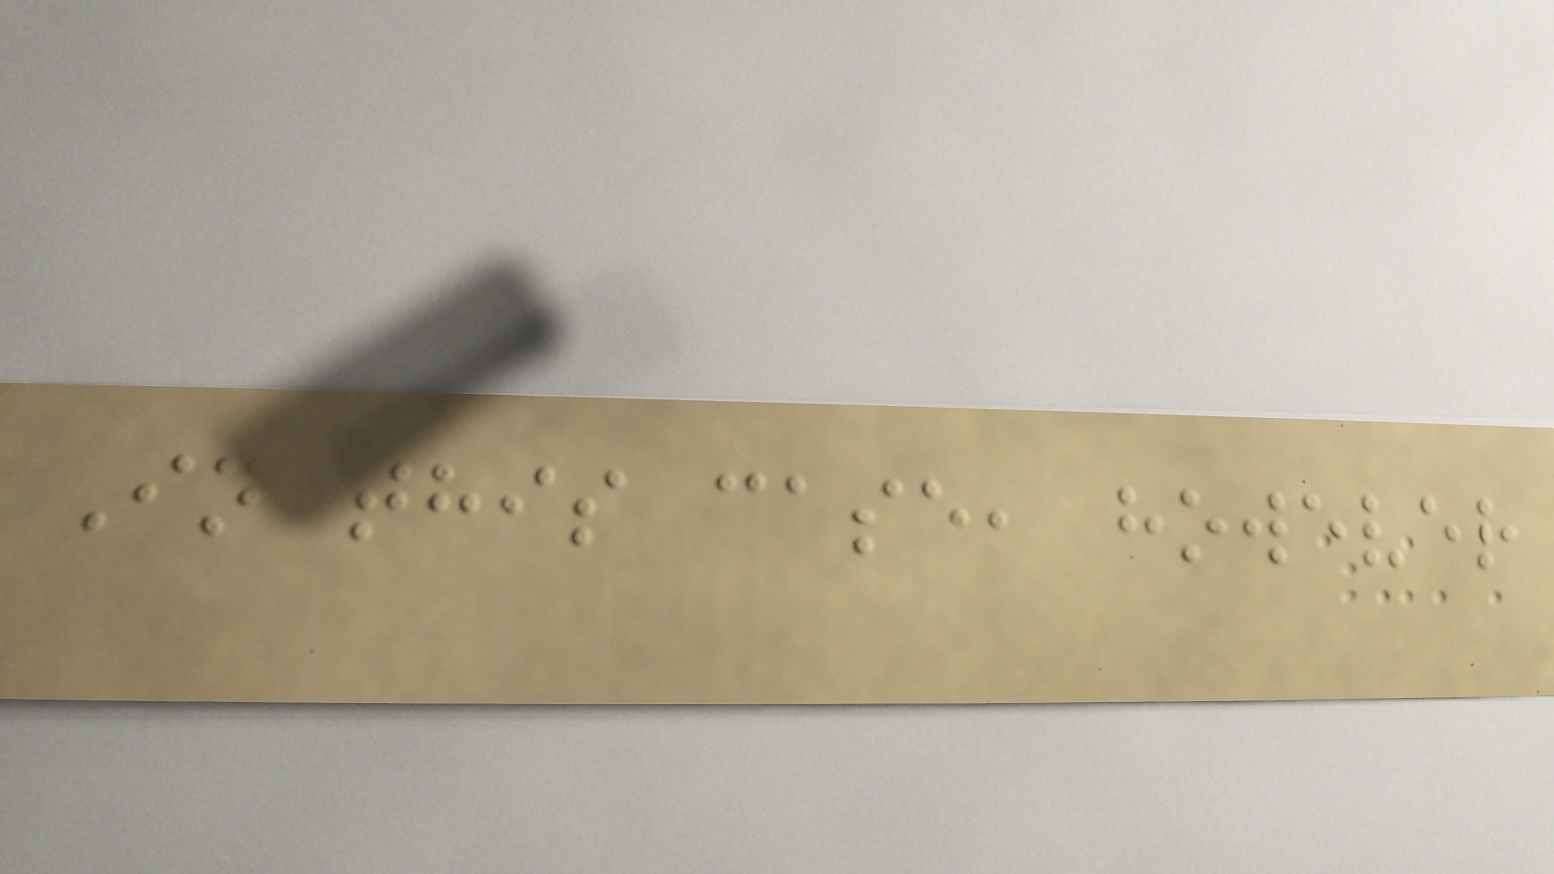In this case, however
